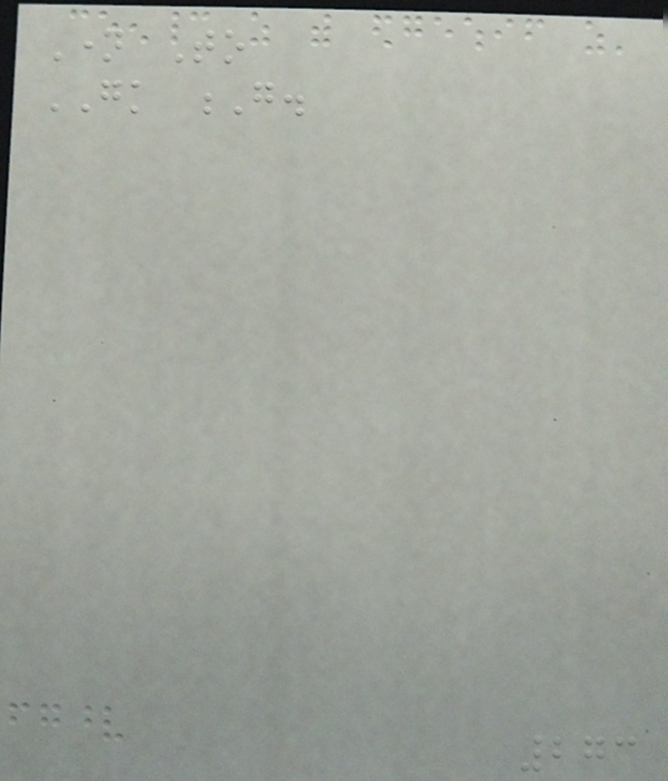Name To
GK G.
273
